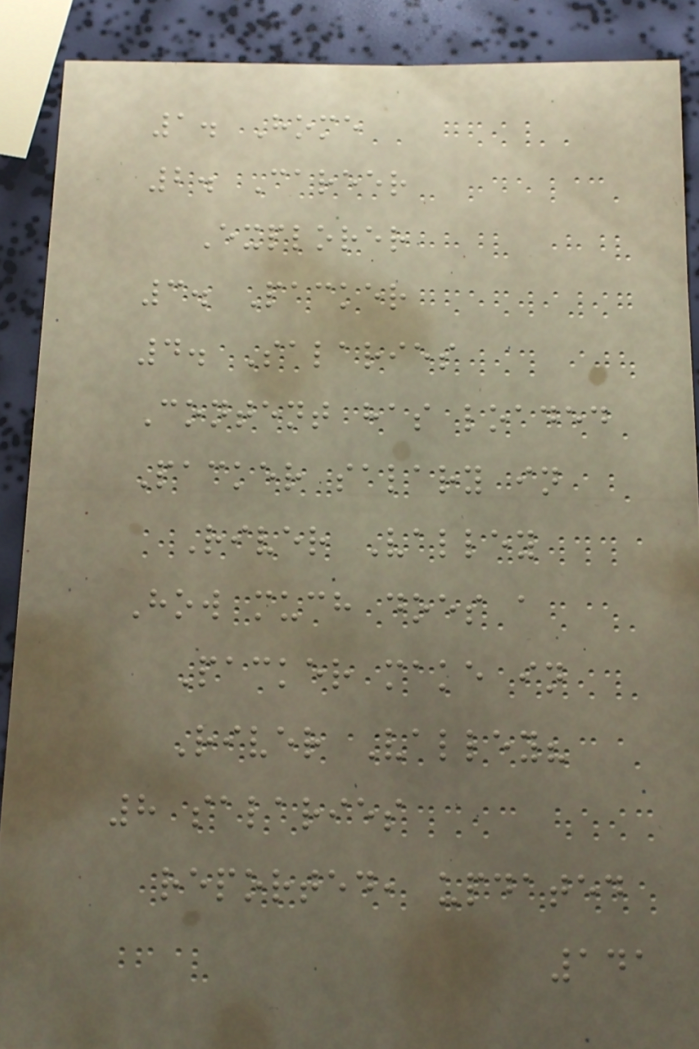1. Home
2. Career
Explorer
3. Packer
4. Salaries
Content has loaded
Packer salary in
River Valley
How much does a
Packer make in
River Valley?
8 salaries
reported, updated
141
